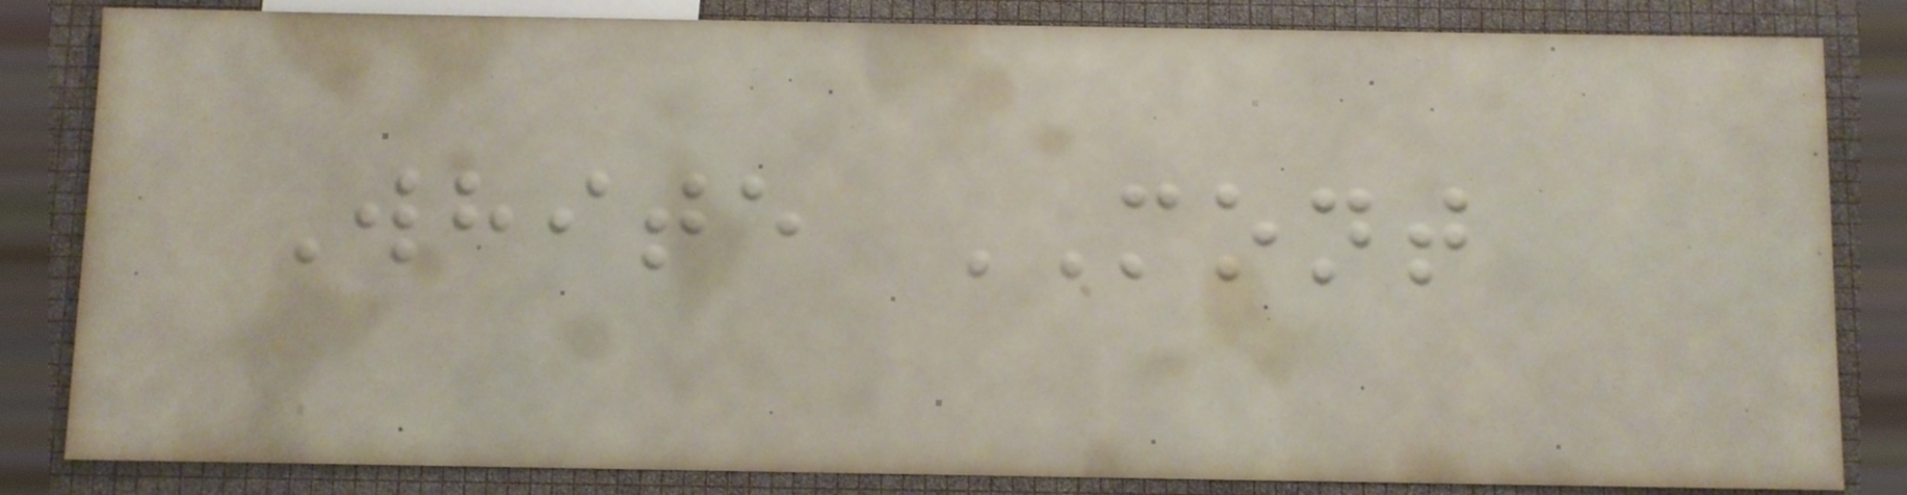White MONT
